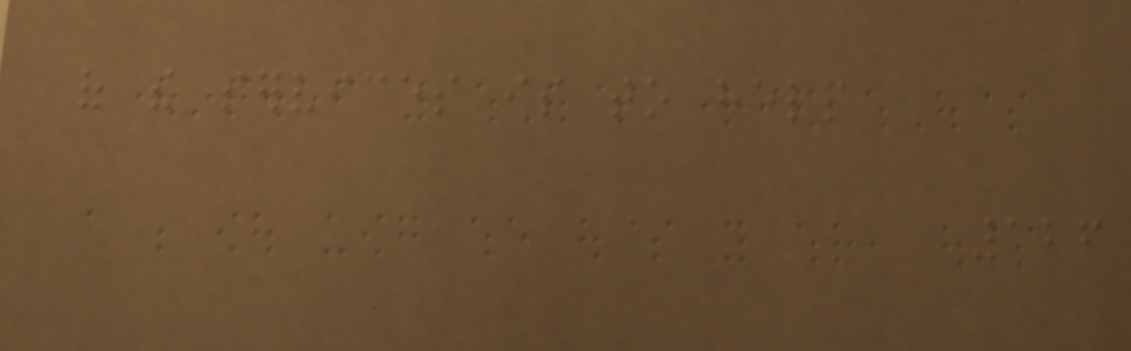of the services is to help
126
